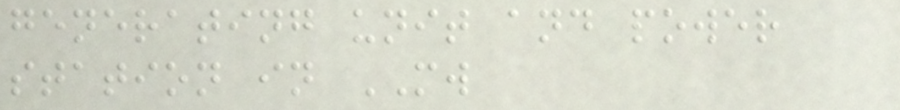generating unit and power
station in MW
